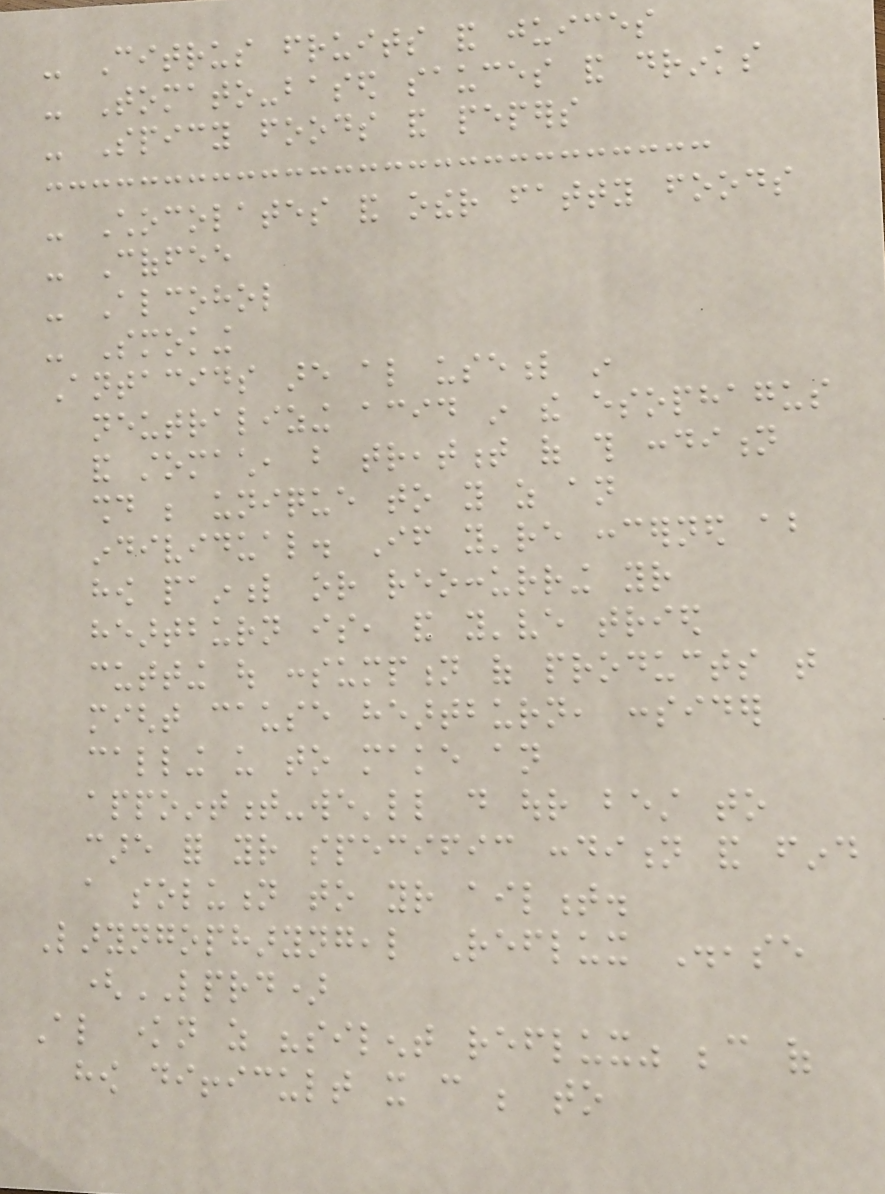- Citrus fruits and juices
- Tomato-based sauces and drinks
- Spicy foods and pepers
- Chocolates and other fatty foods
- Coffee
- Alcohol
- Smoking
Antacids are also useful in
neutralizing acid in the esophagus
and stomach, but treatment of this condition
should be unique to you as an
individual. If you're concerned about
how painful or reoccurring your
heartburn is, and you've tried
cutting out consumption of products that
might cause heartburn, consider
calling us to make an
appointment-we'll do our best to
care for your specific condition and find
a solution to your ailment.
Laryngopharyngeal Reflux Disease
(LPRD)
Also known as "silent reflux" because of
how difficult it can be to
